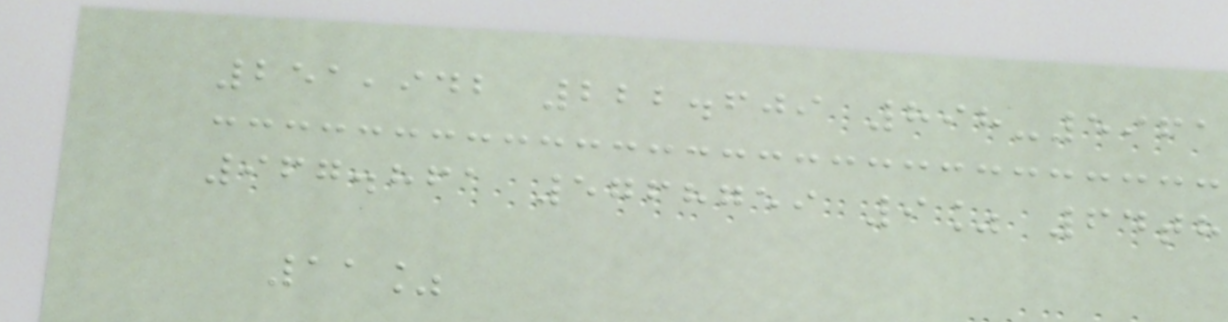251,942 222.609 898-5961
967.861 5768759 9% 64th
11%
